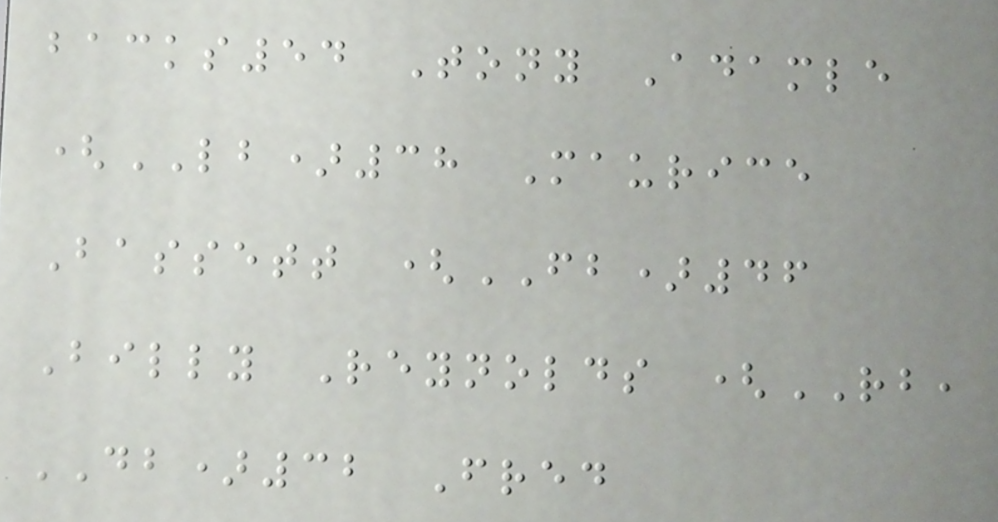backs54 Tony Adamle
(LB)38 Maurice
Bassett (FB)46
Billy Reynolds (RB,
DB)32 Fred
